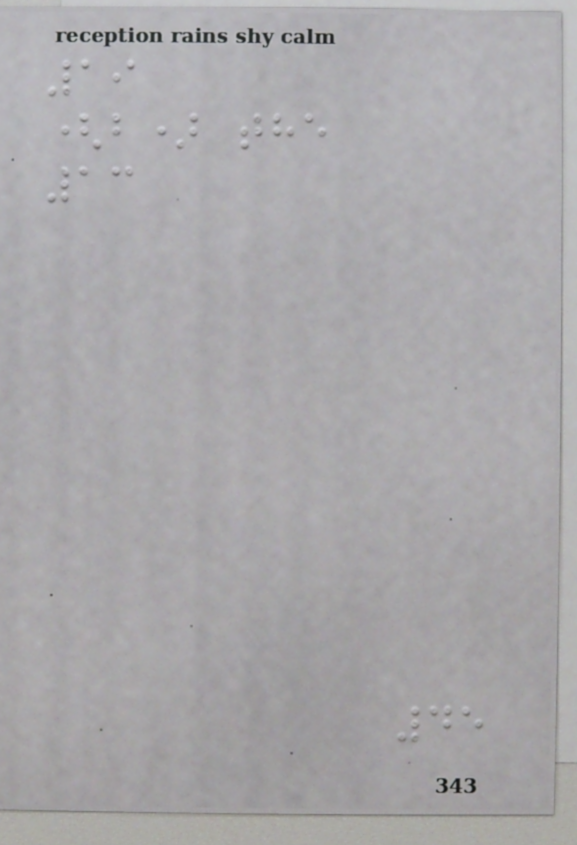19
(b) the
13
45
